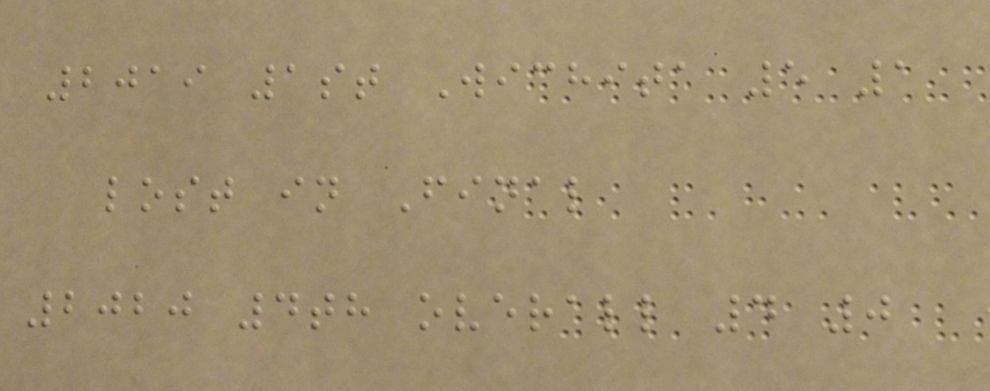2019 1st Wichita 5 1
lost in Final
2020 4th overall 4 0
